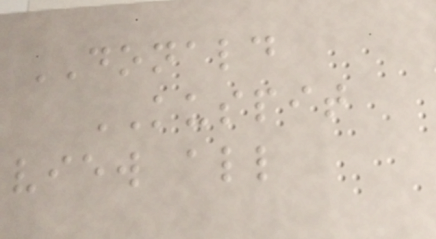DONALD
KUSPIT
view all
